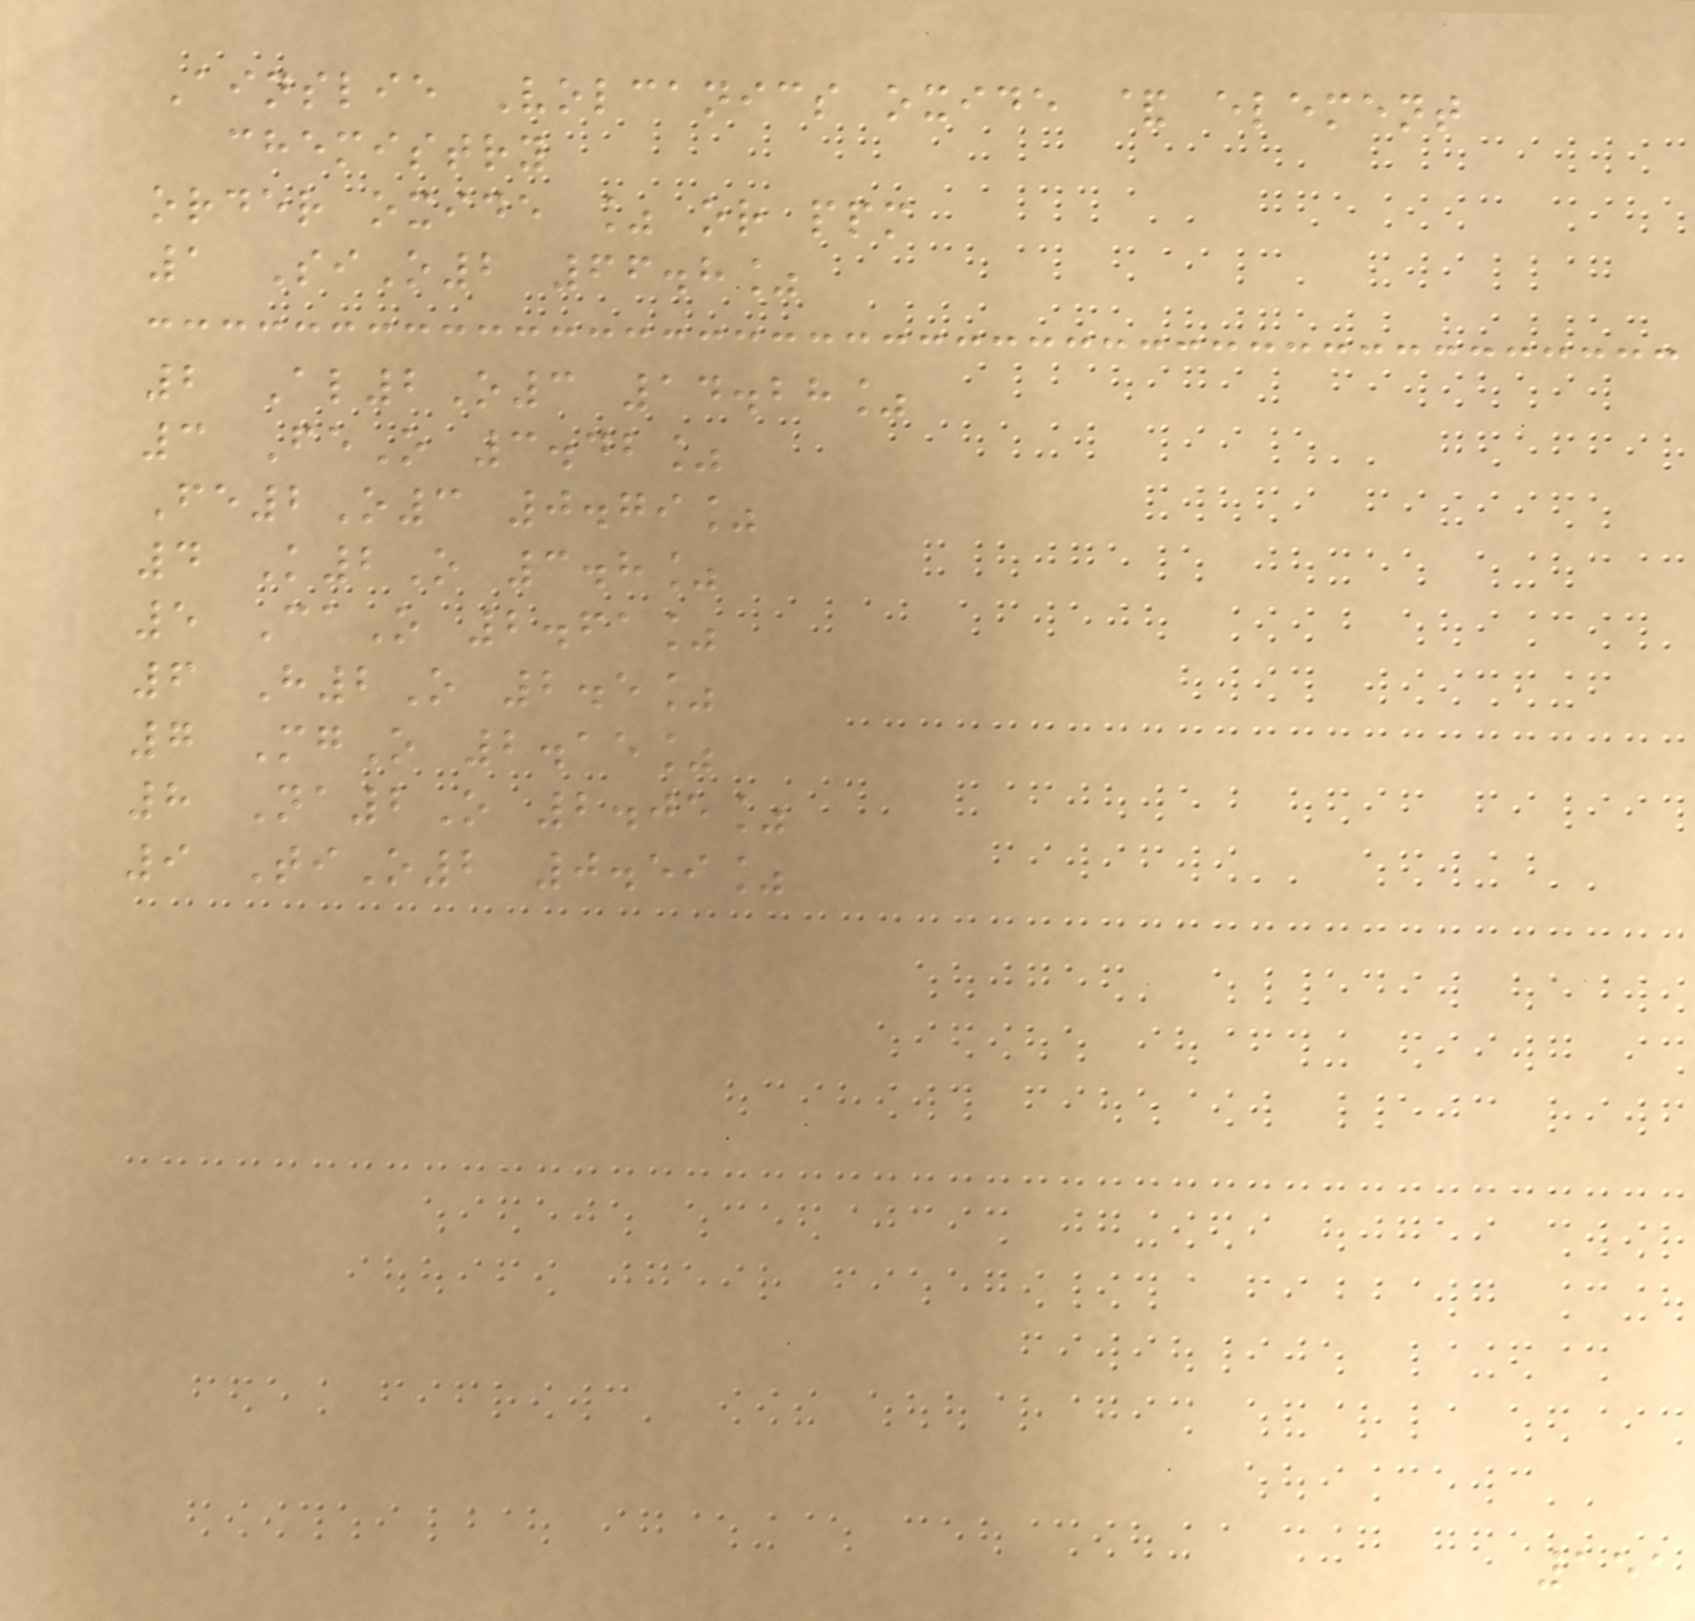Ainslie Volcanics oxide & element
chemistry
order oxide % or ppm
1 SiO2 66.8%
2 Al2O3 14.28%
3 FeO 3.42%
Fe2O3 0.79%
4 K2O 3.8%
5 CaO 2.61%
6 H2O 2.5%
7 MgO 2.15%
8 Na2O 2.05%
9 TiO2 0.59%
151
